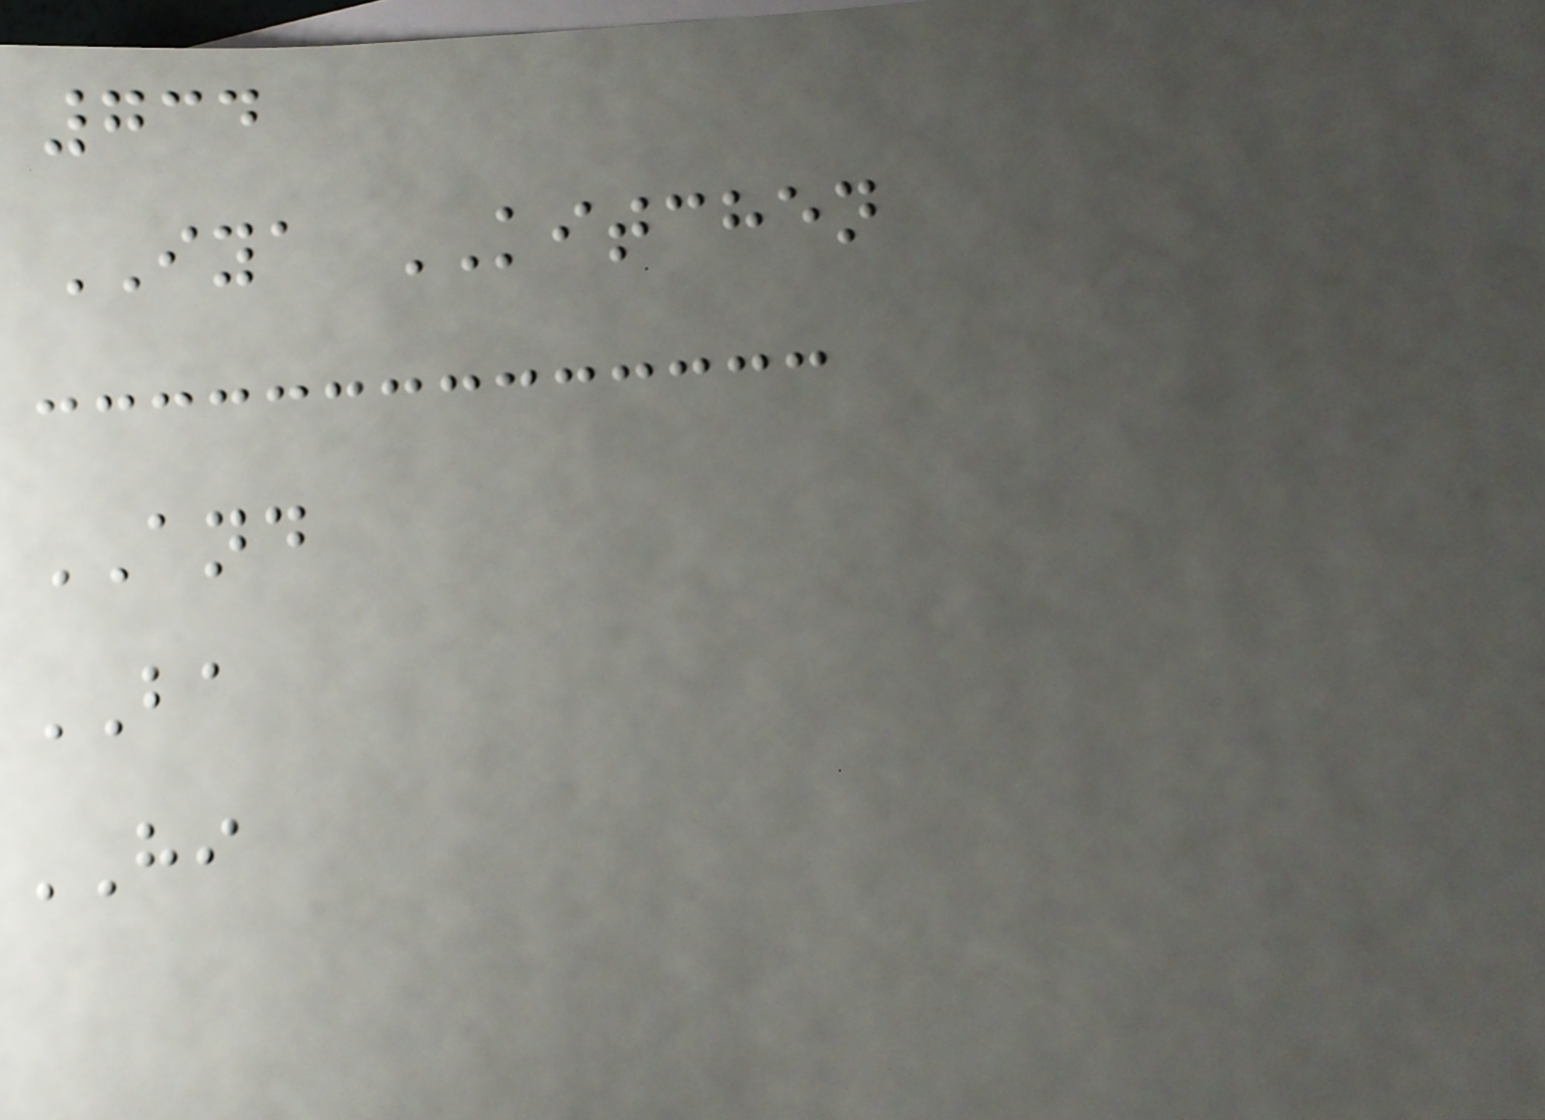734
IYA KITCHEN
AND
BA
HI
